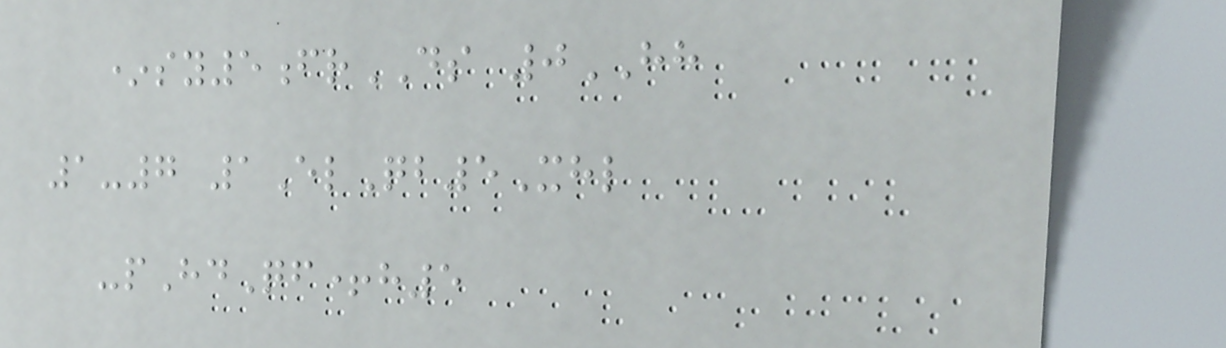*sy5frDS 0HH
1-7 1ElQb5Xhl
-pHdQf+h5
